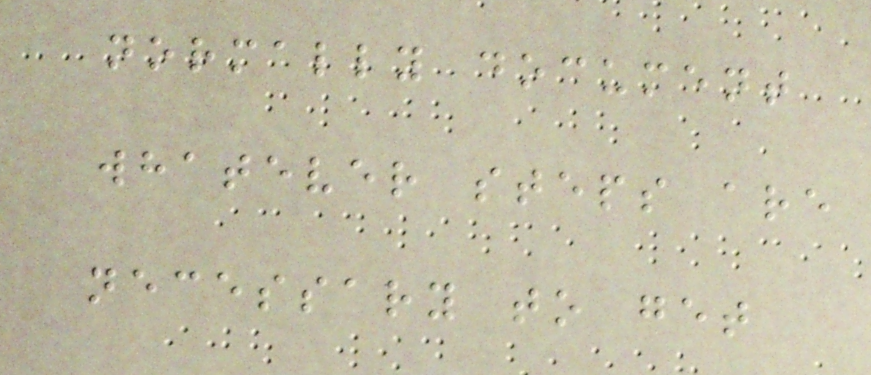normally document
whatever steps are
necessary to get
